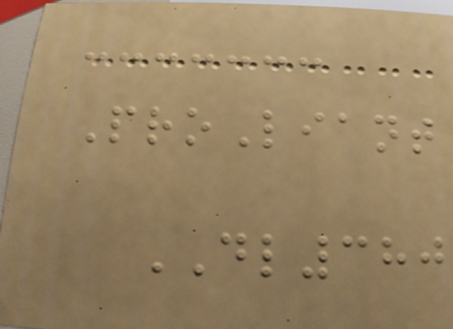ProLiant
DL380
